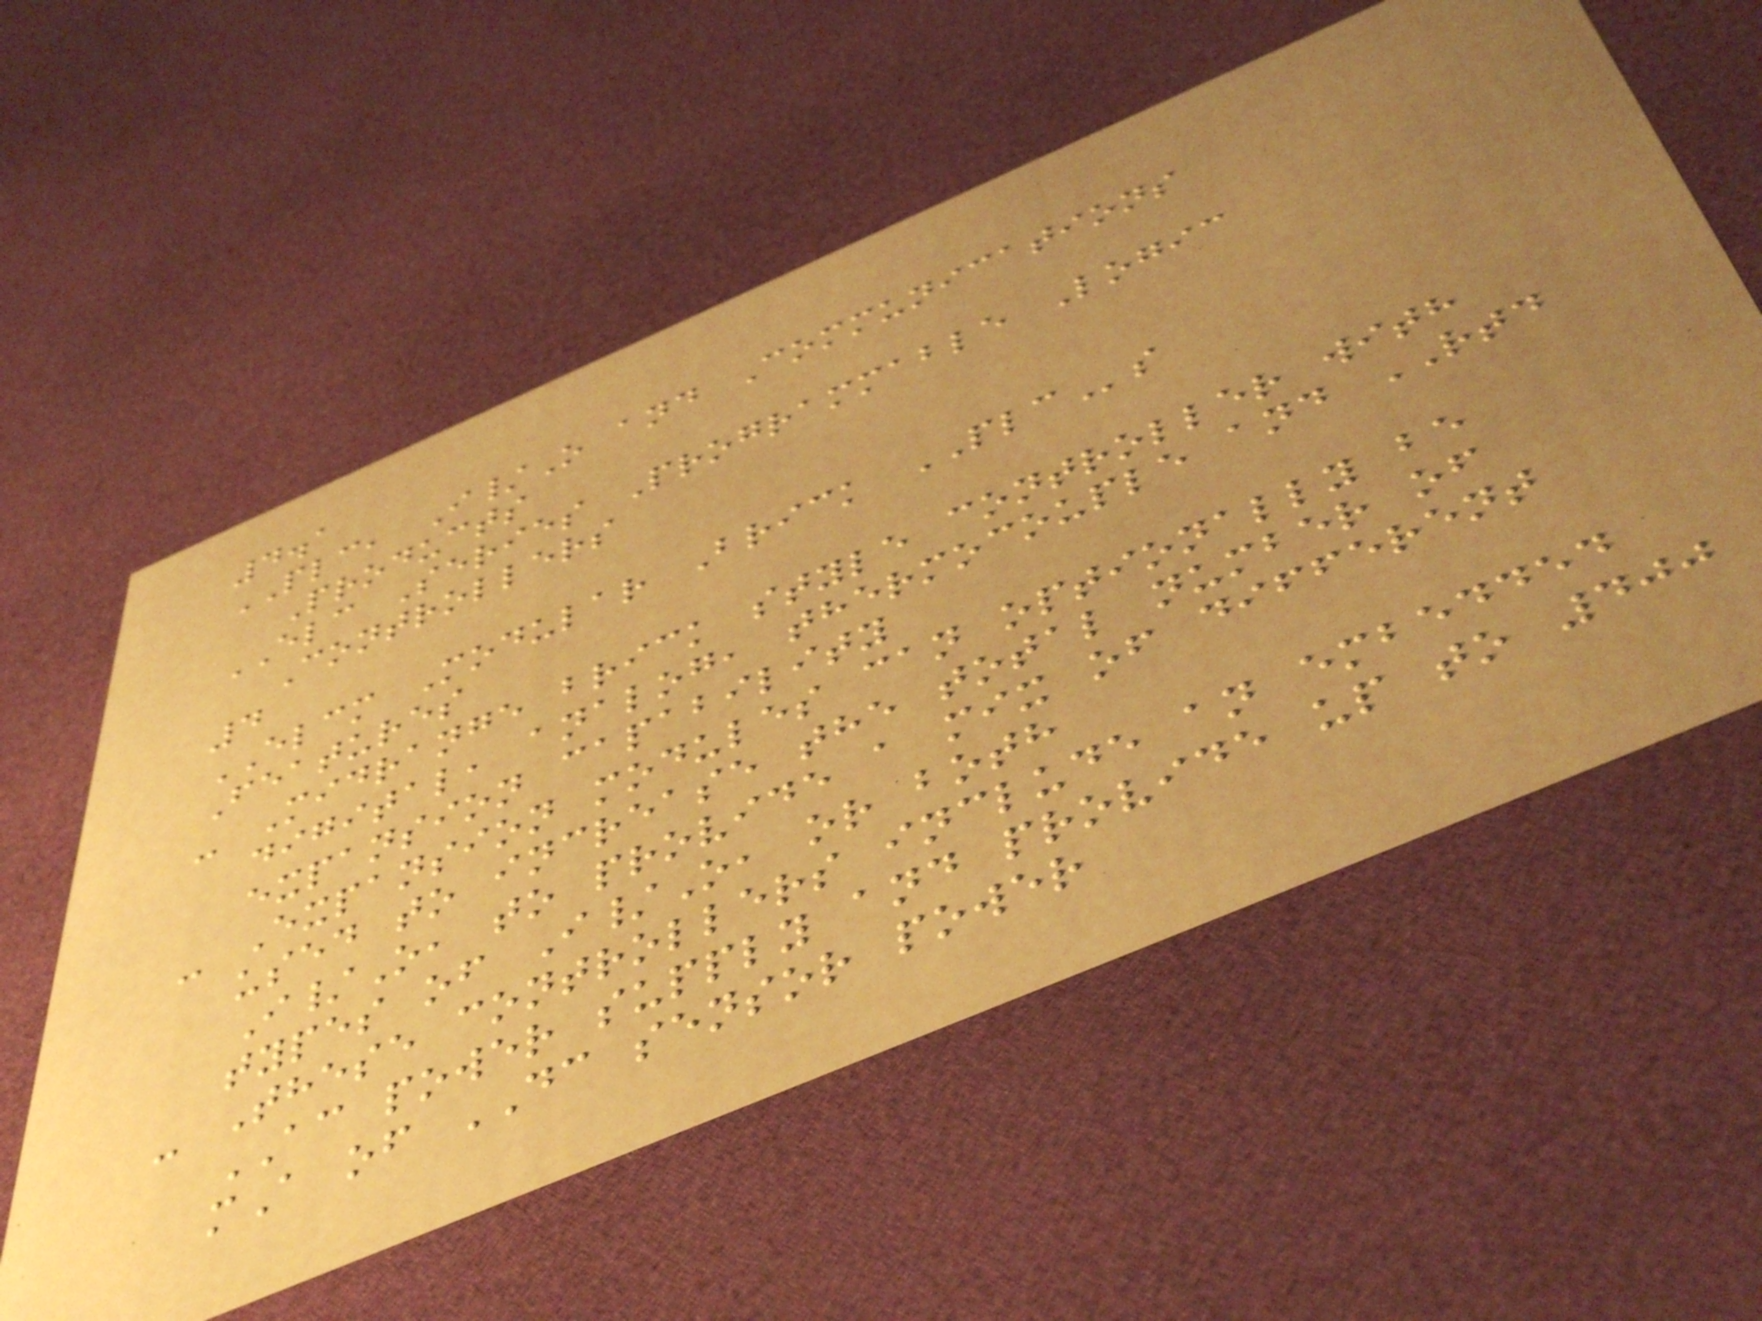4.1
PLC, I/O and Communications
Products
ELC Series Programmable Logic
Controllers
4
ELCM Modular Brick PLCs
Features
- Midrange brick style controller with
digital, analog, thermocouple and RTD
expansion capability
- Expansion modules can optionally be
used to increase the total number of
I/O, to provide a mix of different
types of I/O, or both
- These controllers include an embedded
AC power supply and provide up to 400
mA of DC sensor power
